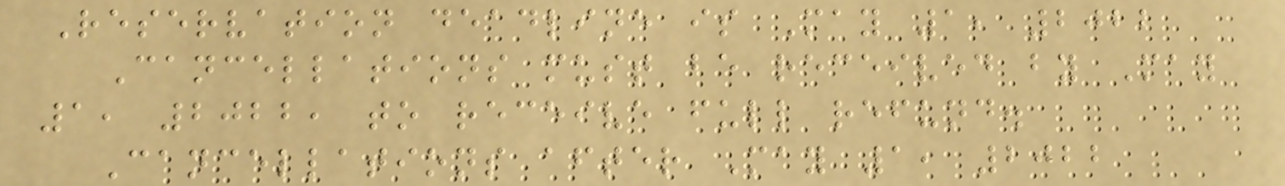Reservation deadline is May 1, 2022
Cancellations must be received by May
1, 2022, to receive full refund.
Cancellations after May 1, 2022
